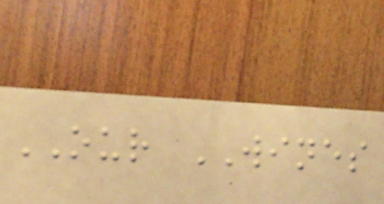OUR WINES
